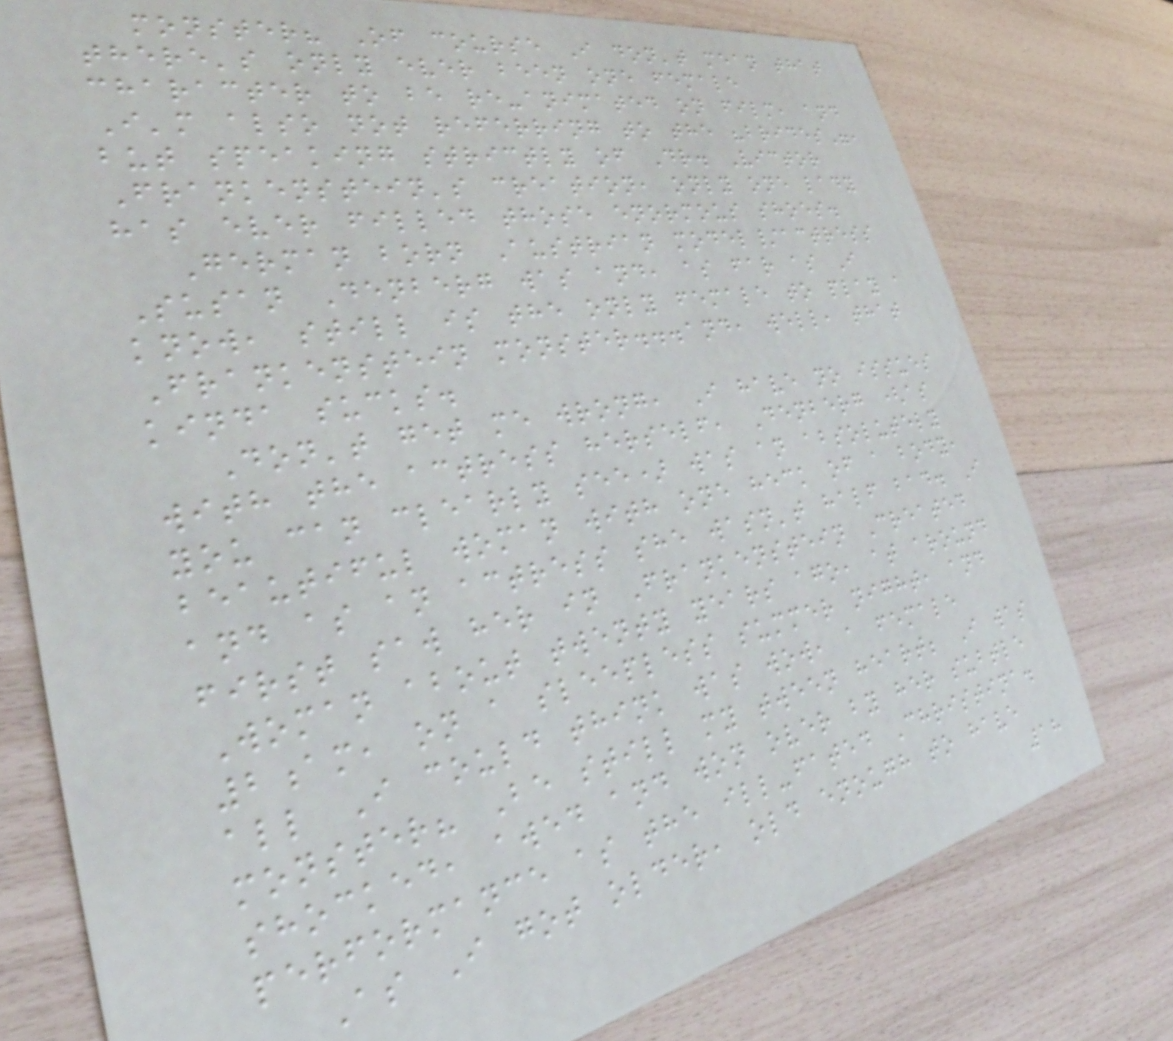monster? Of course I don't mean that
there's only ever been one female
character to be re-animated on film, and
I'm also not referring to the "brides",
but speaking strictly of Dr. Victor
Frankenstein's creation, only one lady
has ever filled those enormous shoes.
German born Austrian model/actress
Susan Denberg was and, as far as I
know, still is the only female to play a
Frankenstein monster...and, well, that
kinda sucks.
Don't get me wrong, I have no issues
with the actress herself, Denberg (as
you can clearly see) was an absolutely
beautiful woman with one heck of a body,
and as an actress she wasn't half bad. I
first saw her in Frankenstein Created
Woman about twenty years ago, at around
2am, on a sleepless summer night, and
all I could think was wow, a female
monster? Be still my tween heart; I was
shocked, awed and won over by her subtle
performance as the ill-fated Christina.
As I got older, old enough to have
18
